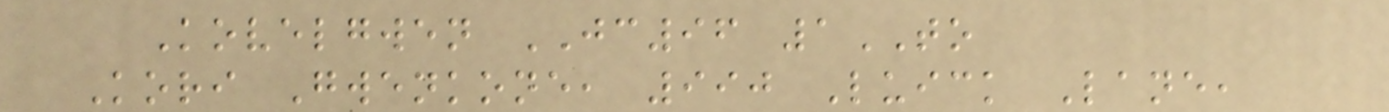Kovelgwen JC96 1TO
Kori Gwenkone, 990 Luick Lane,
